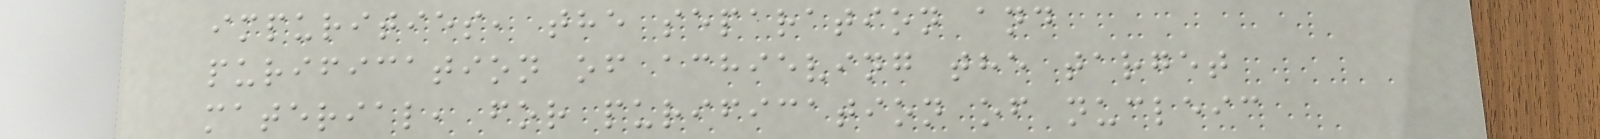impurities, the separation and
purification of achieving the target
material, for purification of nucleic
